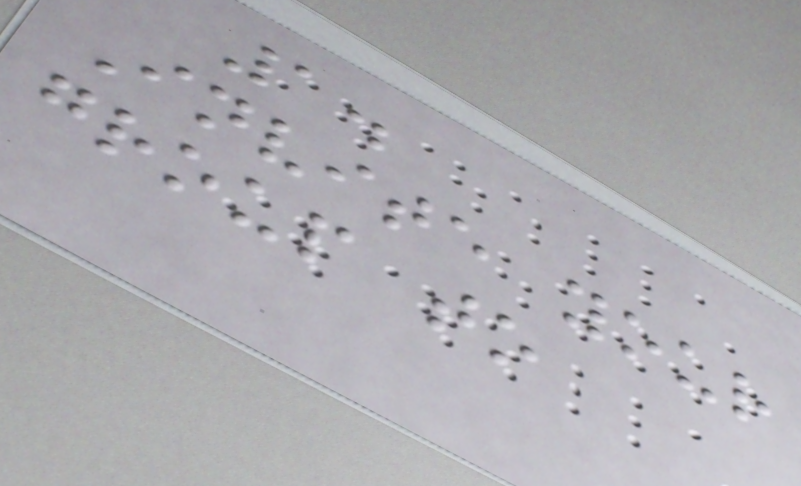1.
Invite your
group to
